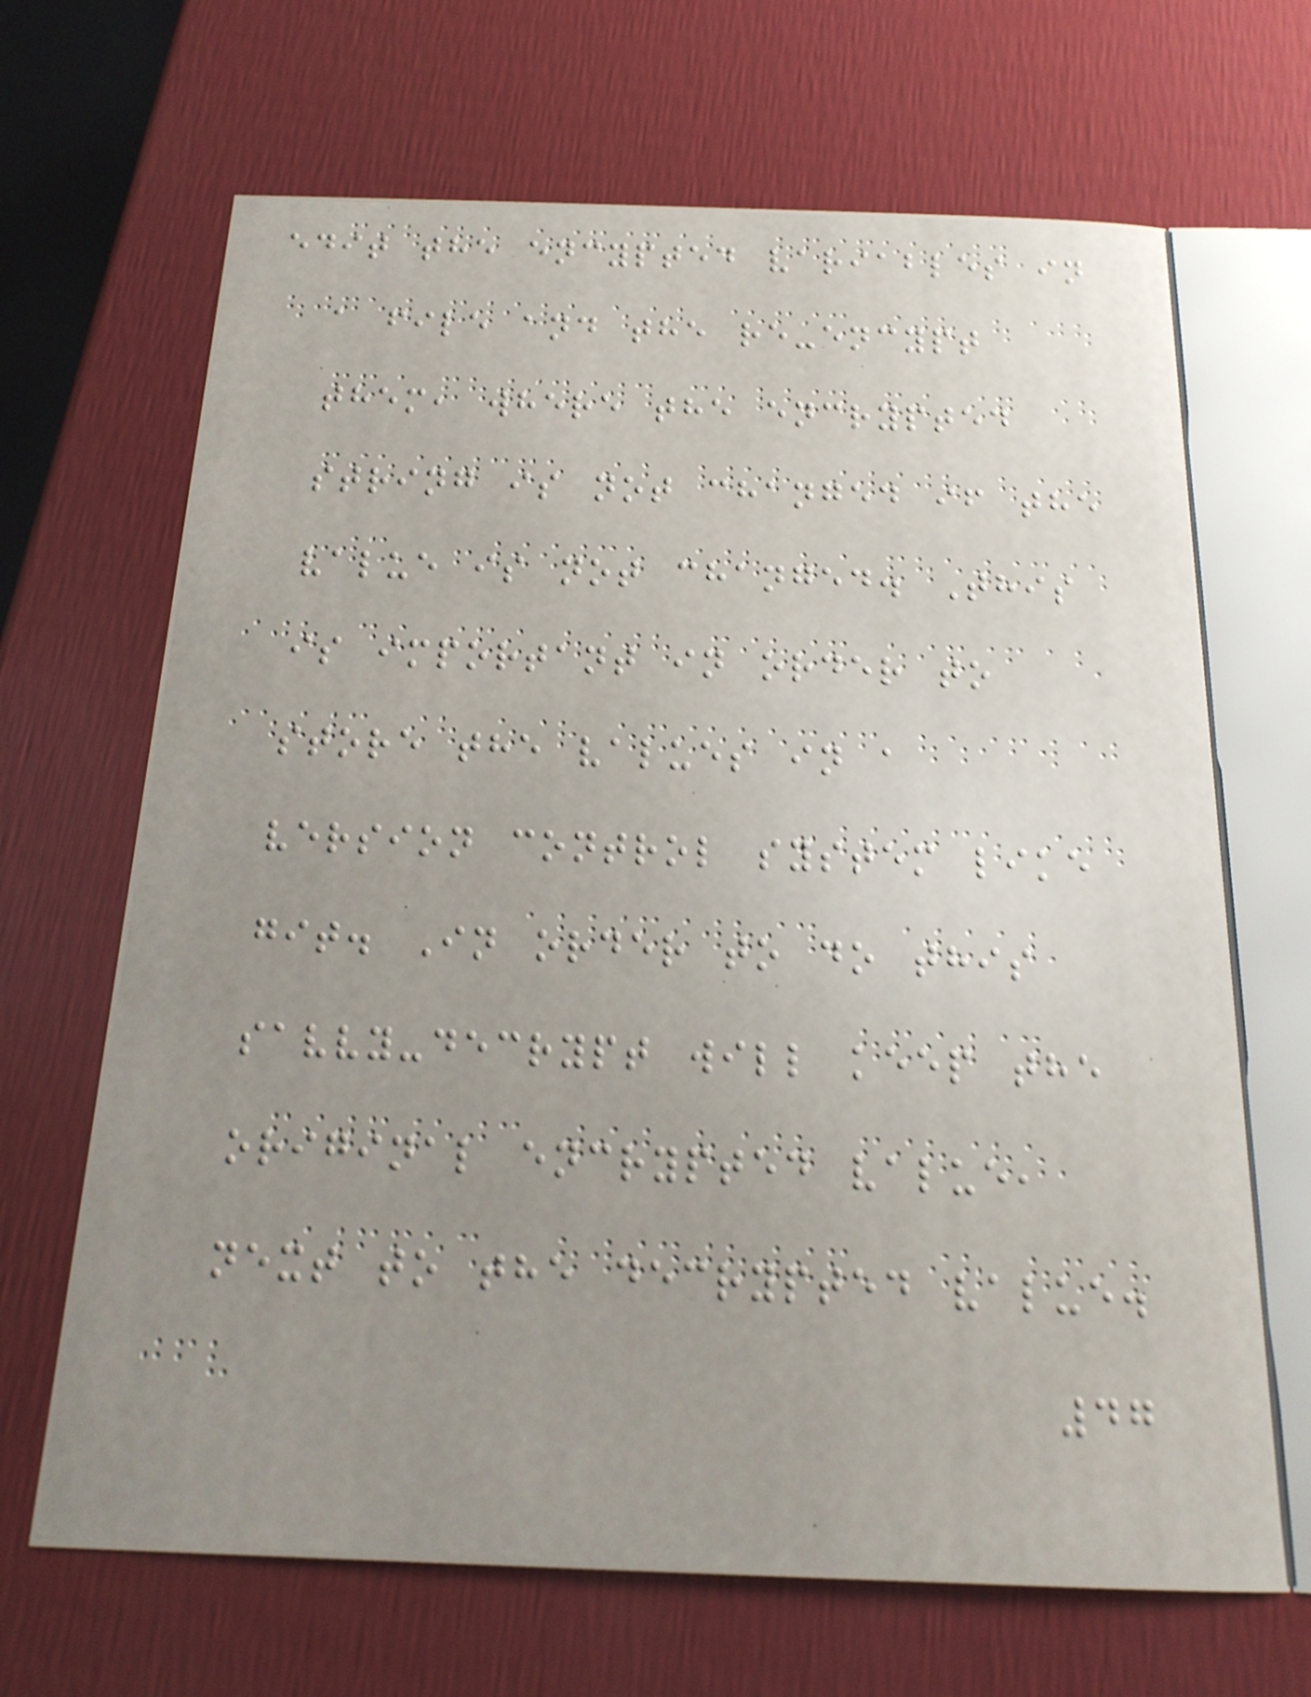edit the encypted variables in
a file and the re-encypt
them, where the encrypted
string is not changed if the
value is not changed. This
is important in order to
store the values in a
version control system like
git. In order to do this
savvy-decrypt will keep the
original encrypted value,
next to the decrypted value.
47
